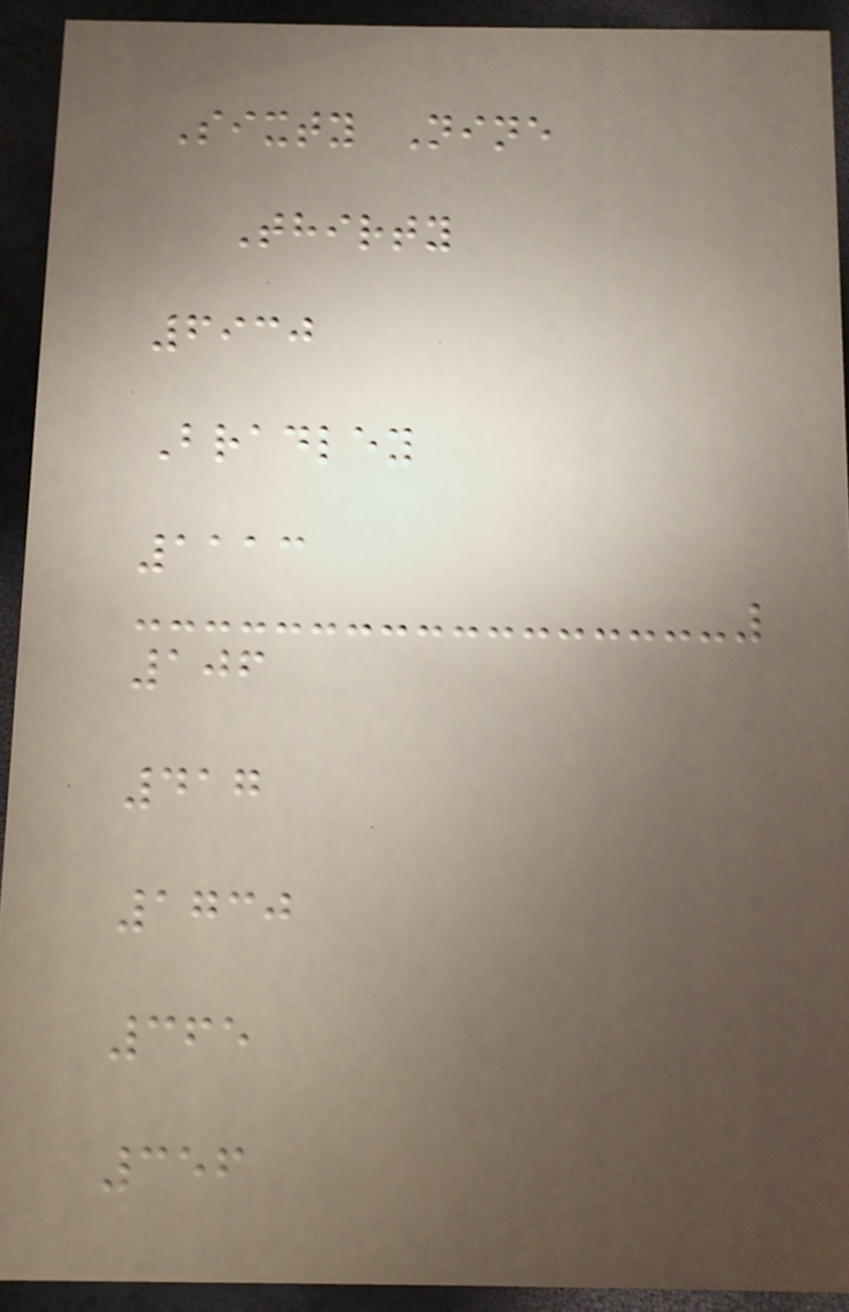Sixty Nine
Thirty
6930
Bradley
1113
106
417
1730
365
356
